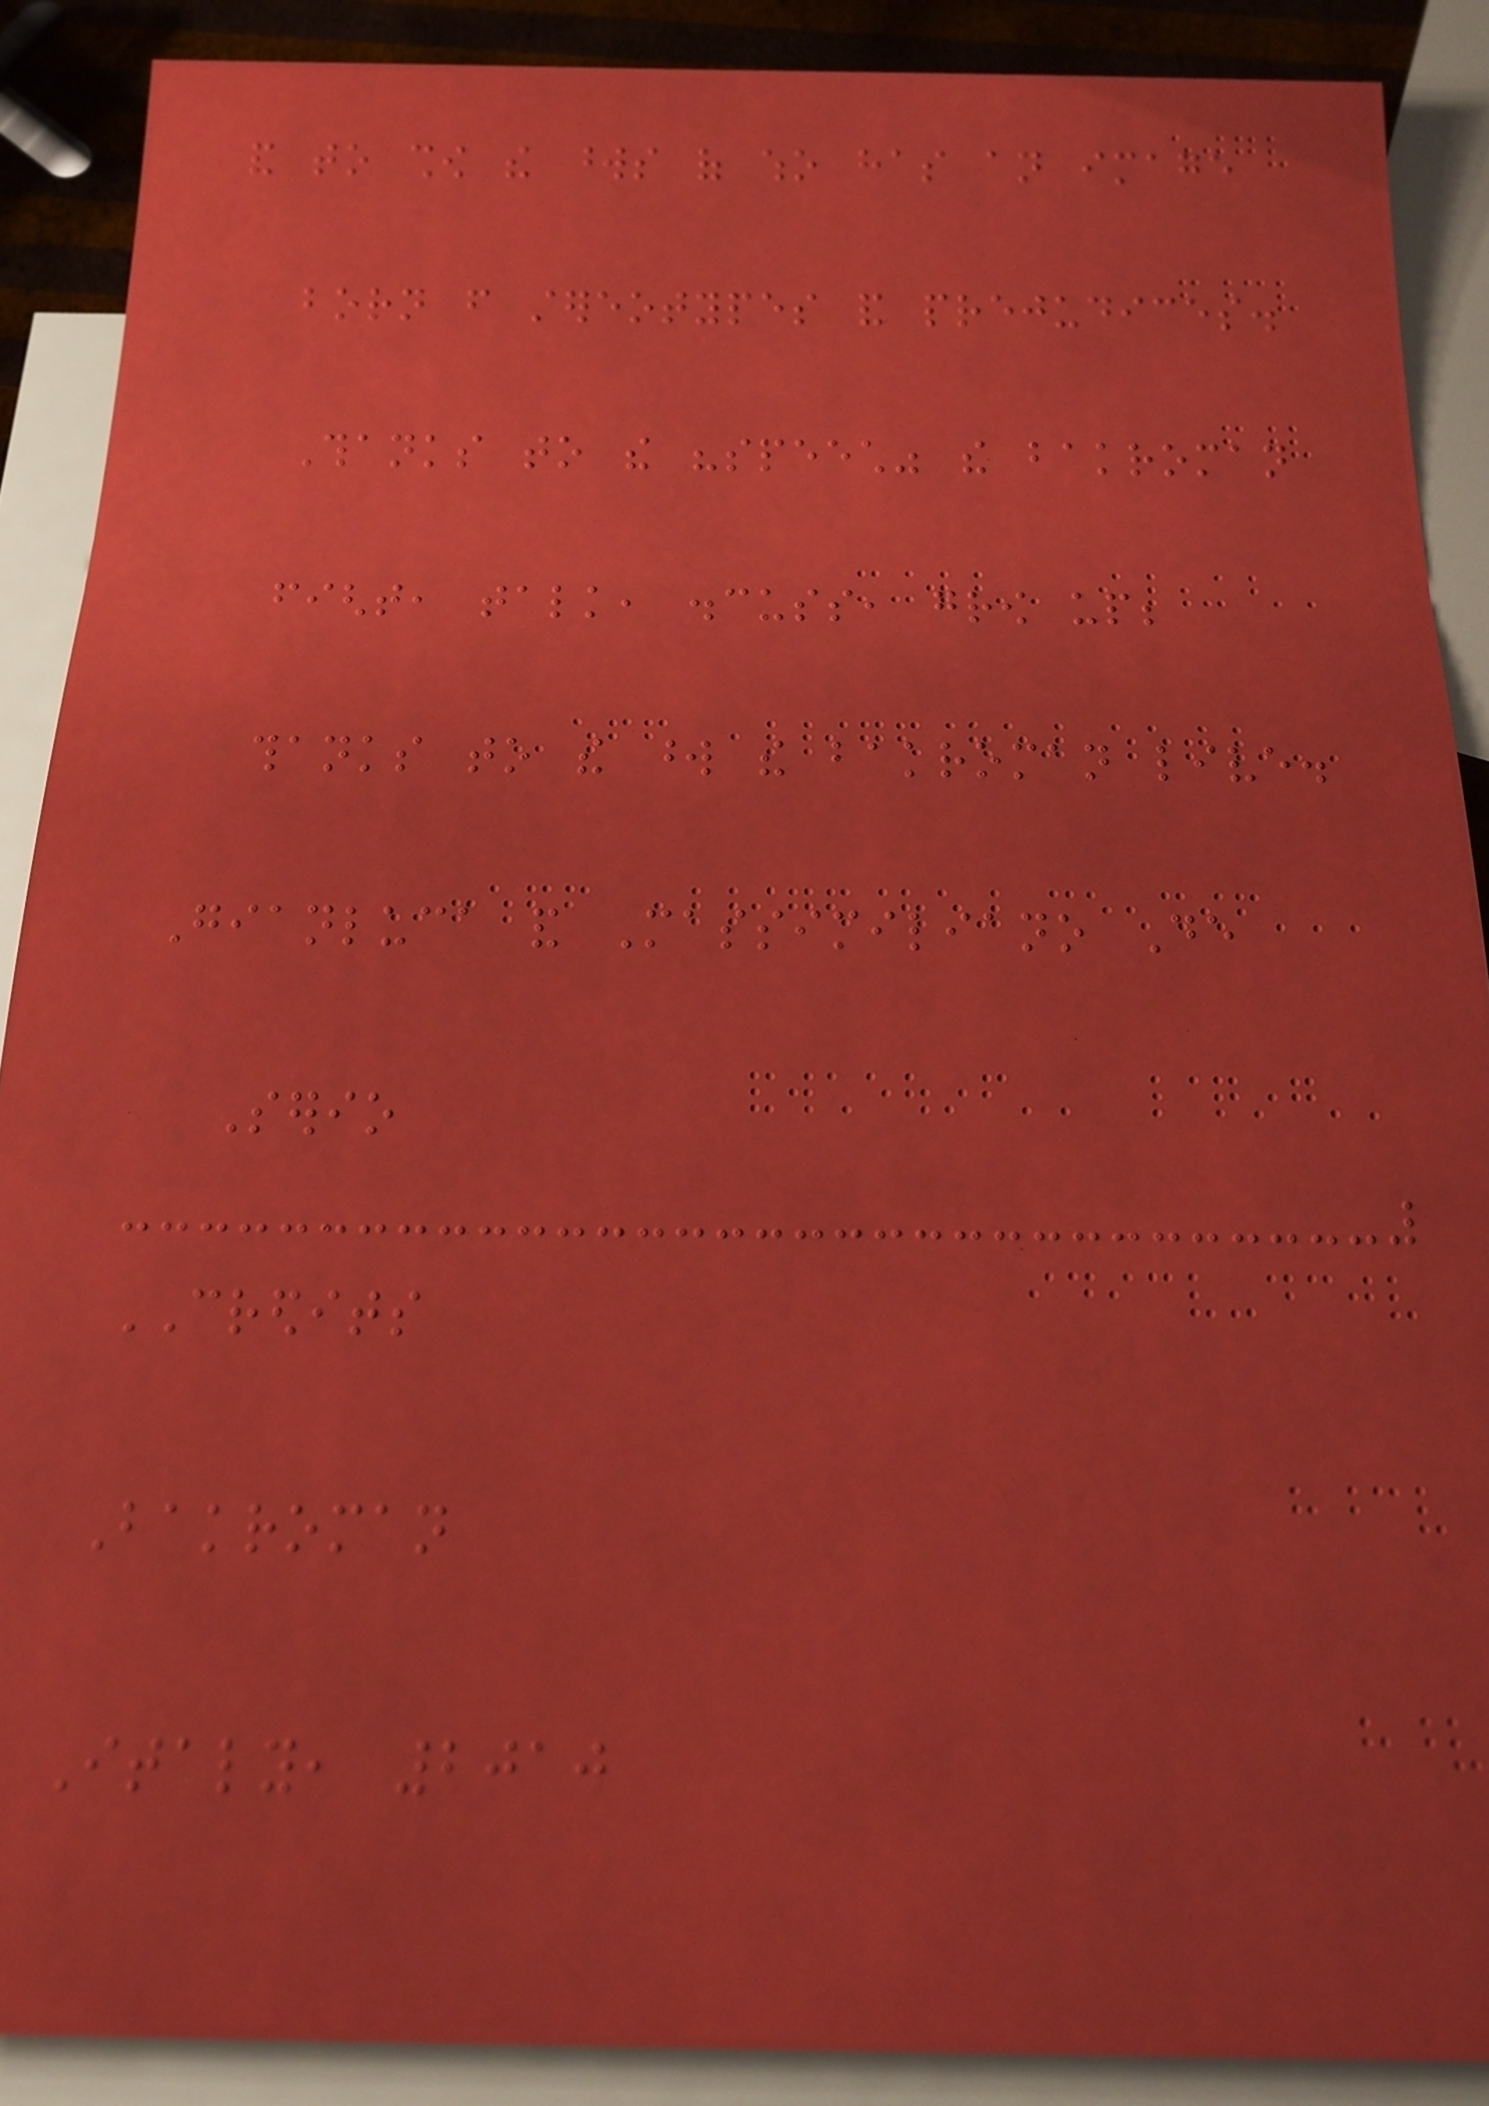and to show the words of who has an image
born from stereotypes and prejudices.
Thanks to the "speech" the bakroman
fight, talk, discuss, grow up;
thanks to the word the bakroman live.
Gianluca and Massimiliano De
Serio
CREDITS
Bakroman
Italy, 2010
